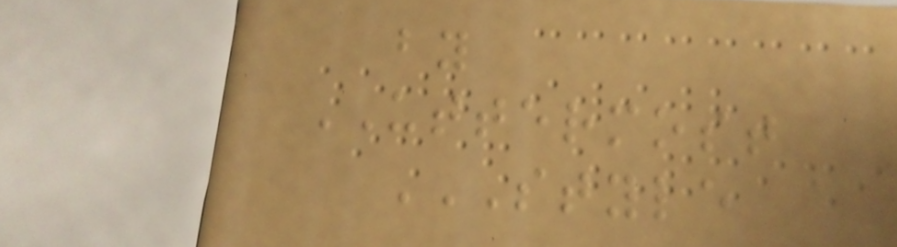by
UTTERMOST
STYLE
